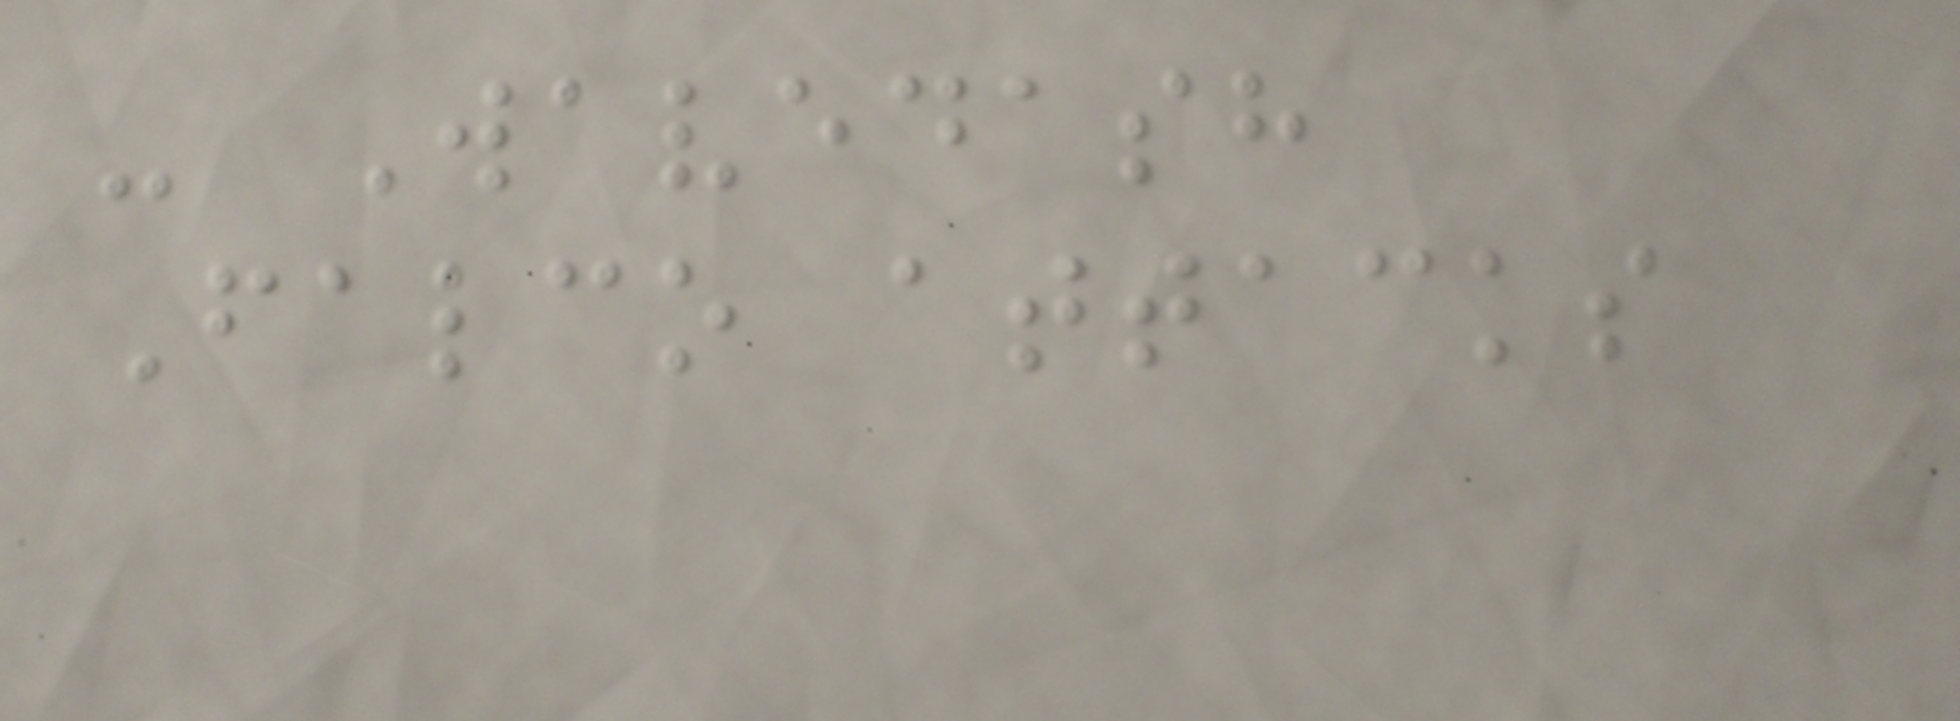- Wavedash
Falco attacks
